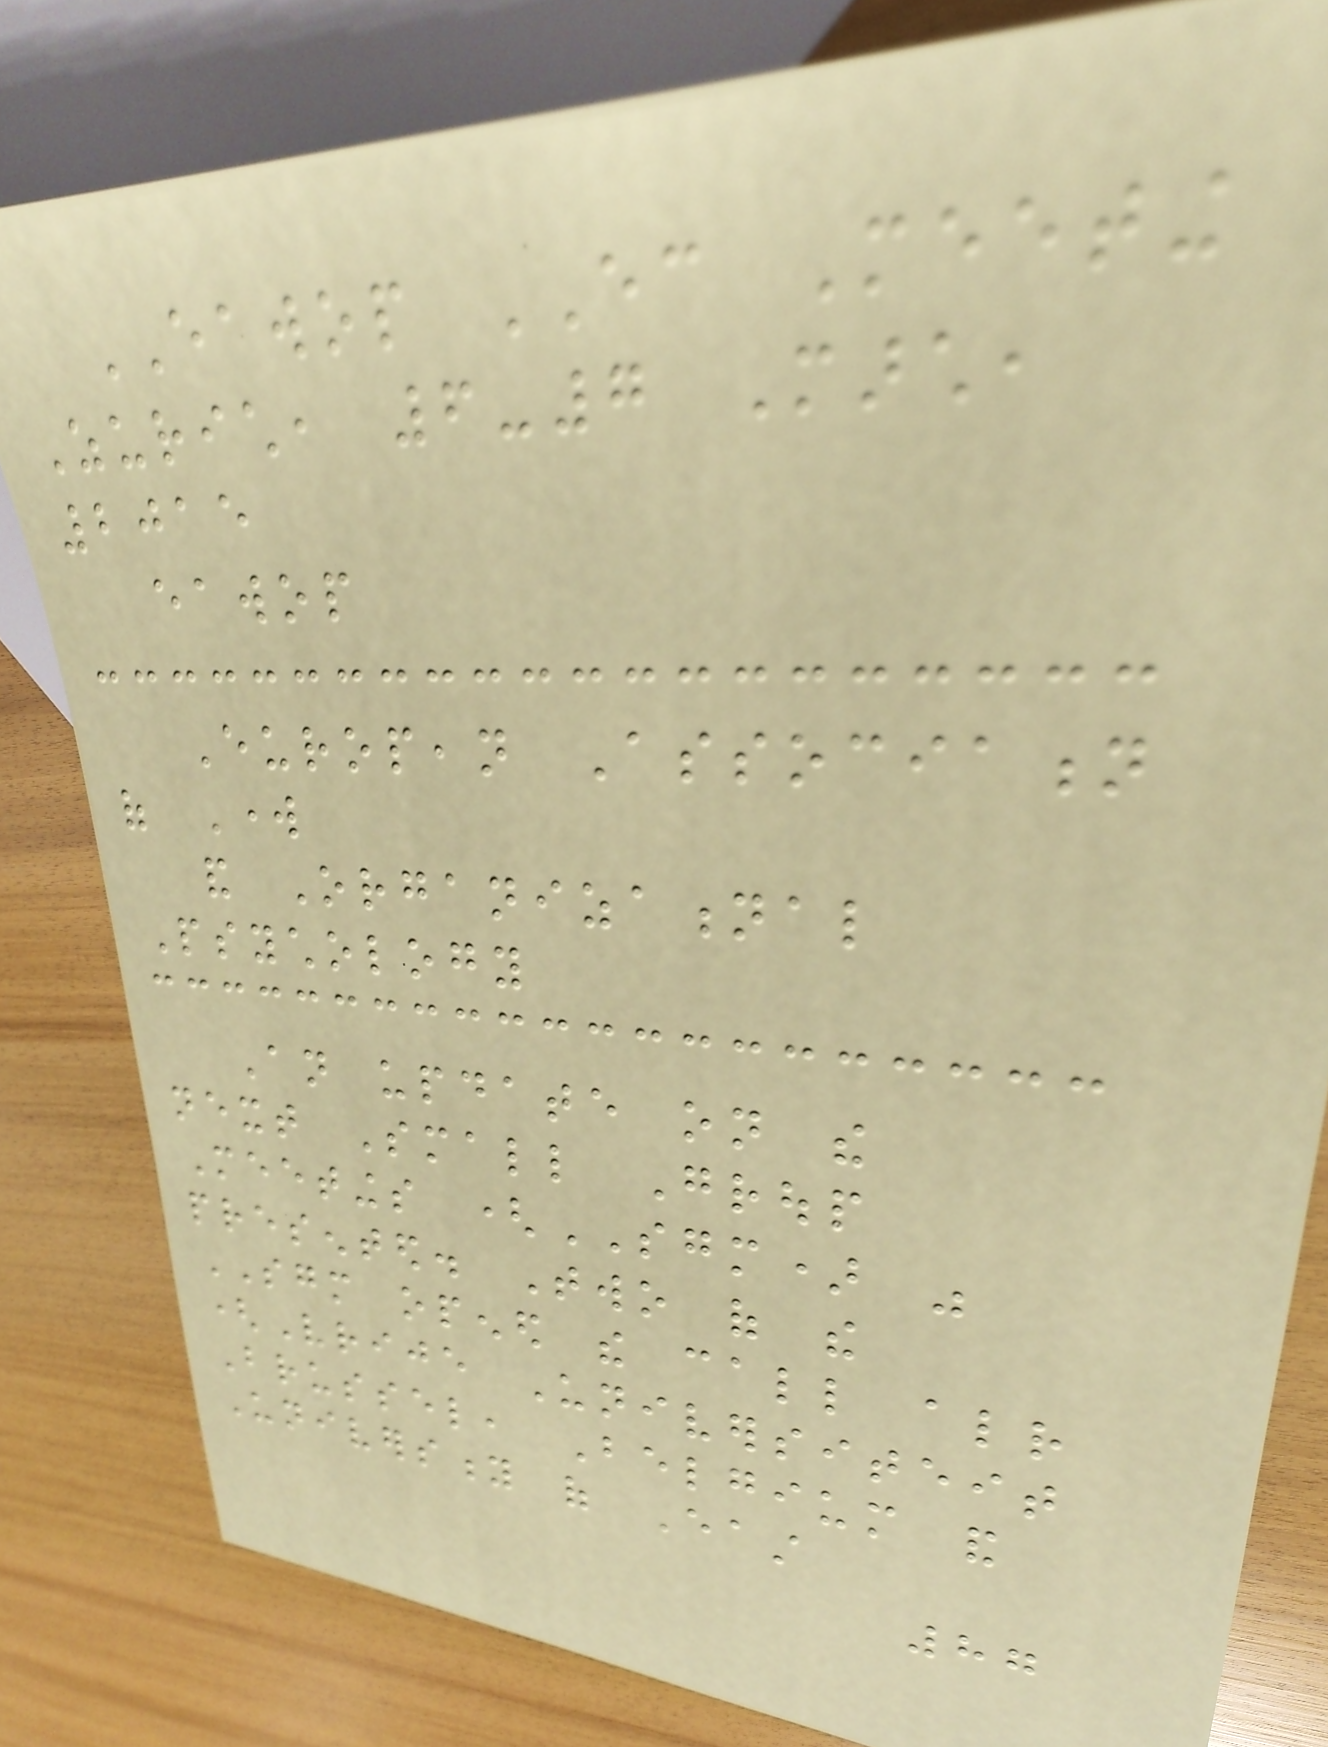EAWOP EC Meeting
Zurich, 6-7 March,
2015
eawop
European Association
of Work
and Organizational
Psychology
An update on the
next Small Group
Meetings (SGM) was
presented. Two of the
SGM opened the call already
(Vrije Universiteit
Brussel, Belgium and
University of East
87
